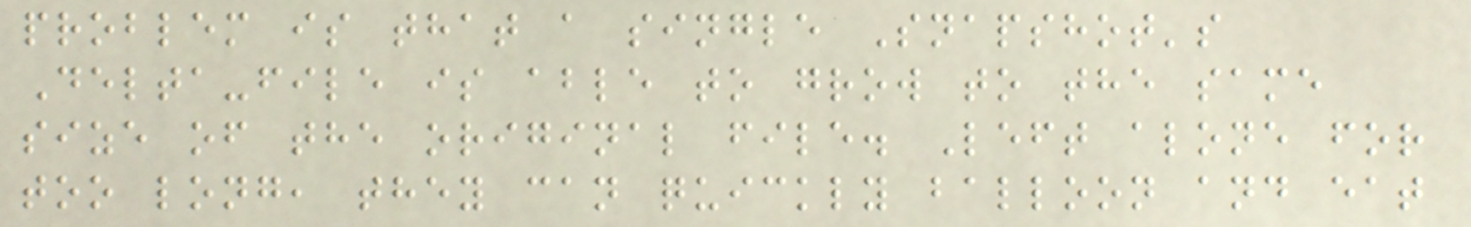problem is that a single Snapshot's
Delta-file is able to grow to the same
size of the original file. Left alone for
too long, they can quickly balloon and eat
